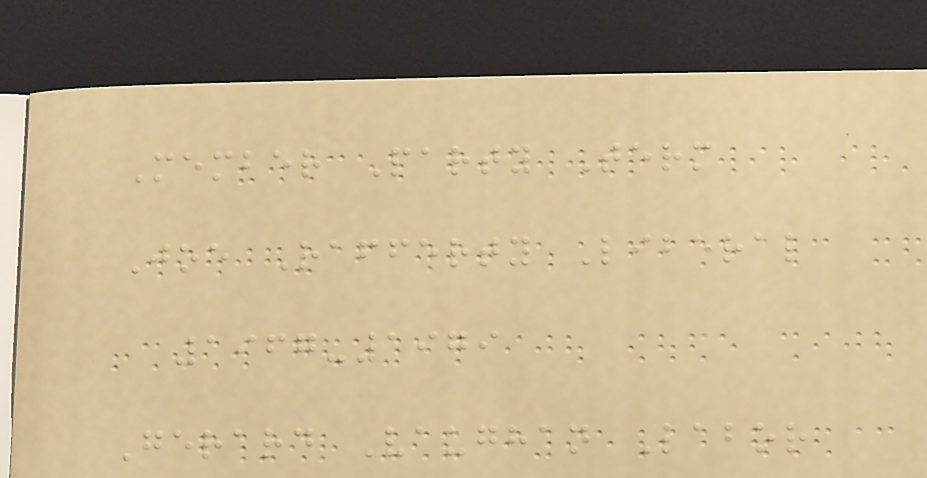Member Party Term
Joe Rafferty Liberal
1967-1979
Gerard Vaughan Labor
